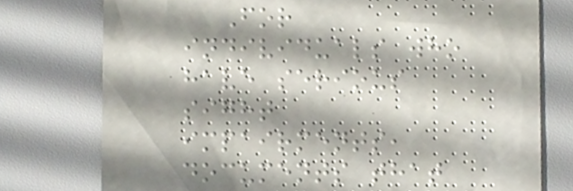For
individuals who
have serious
sight
impairments,
documents that
